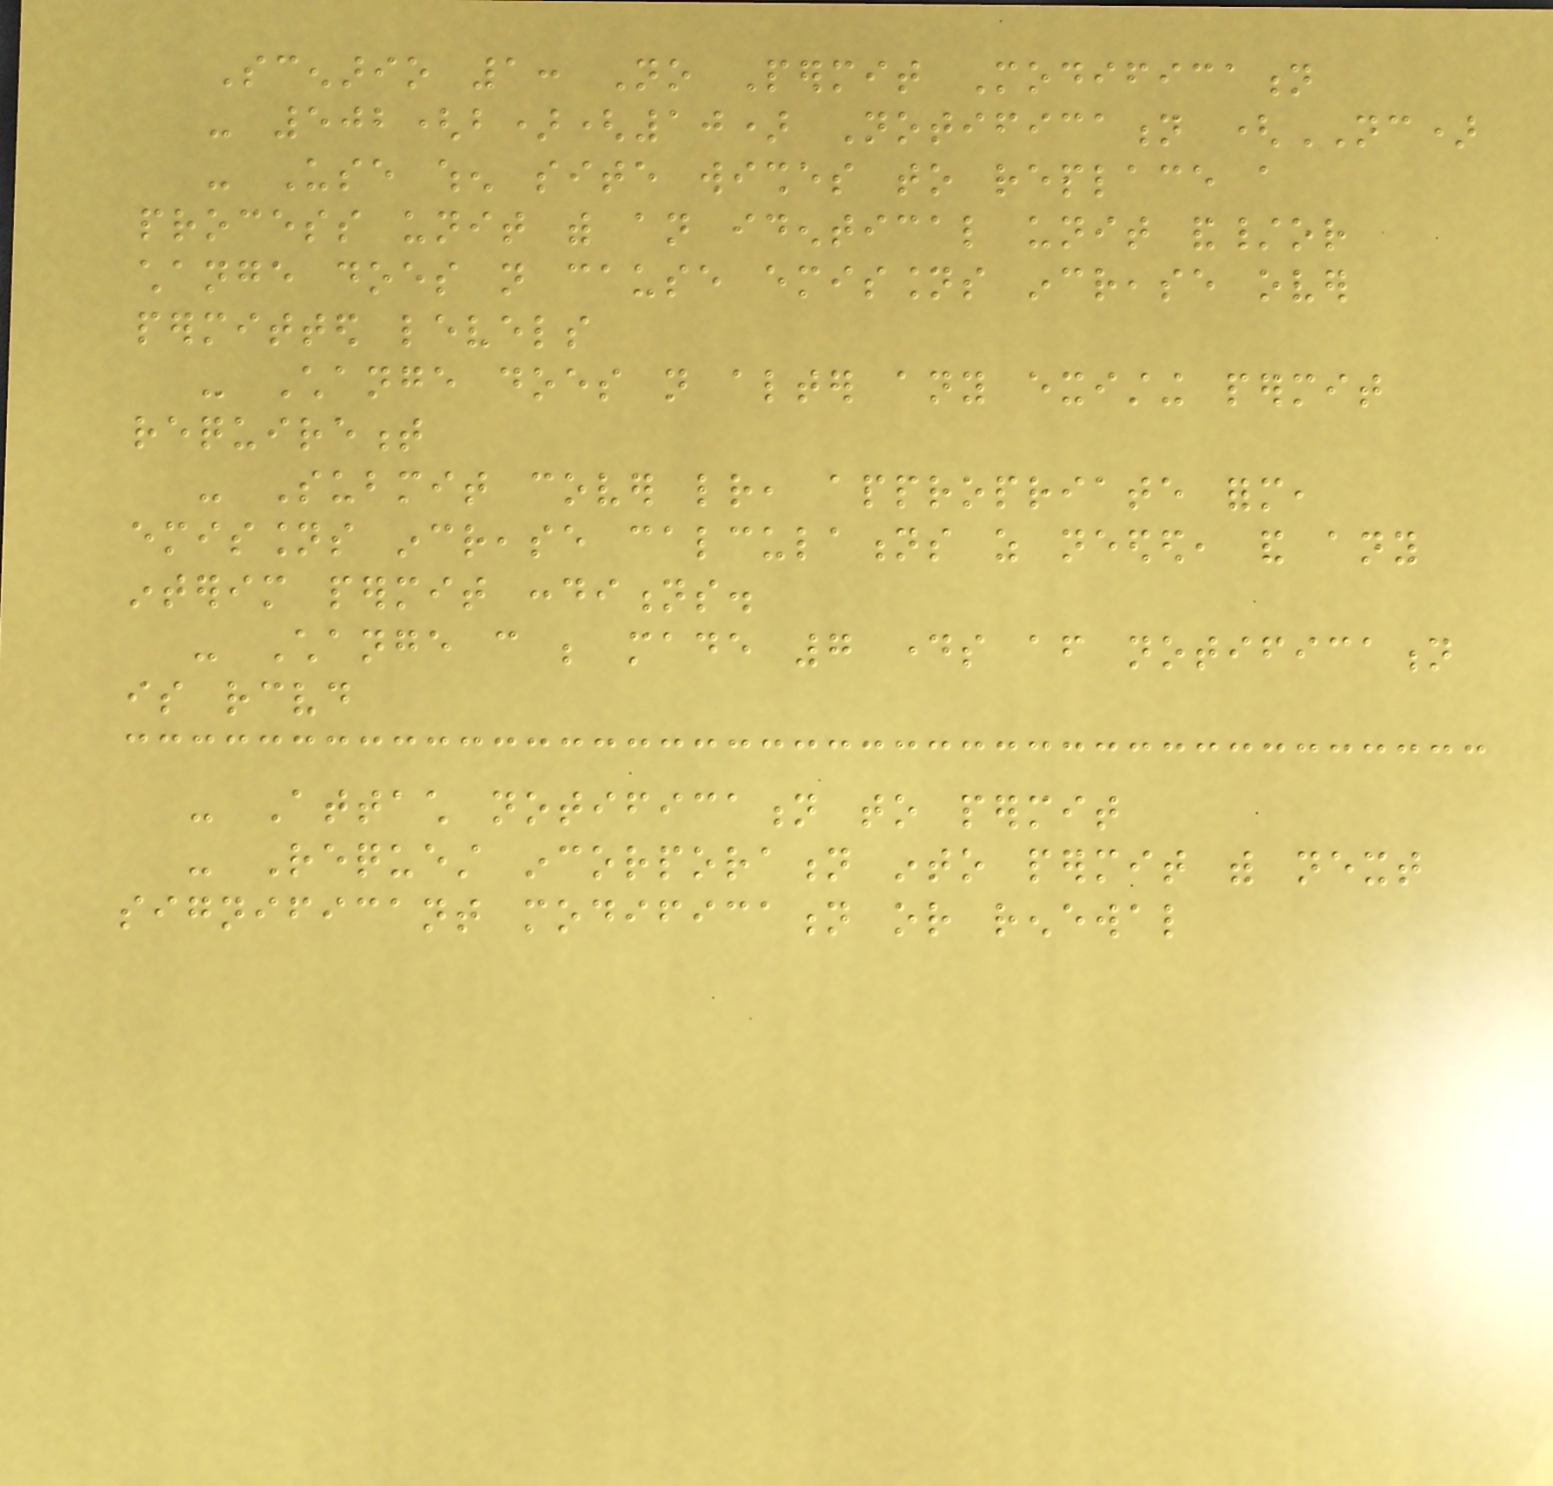Scenario 1: No Permit Modification
- 502(b)(10) Notification (NC)
- Use when site wishes to replace a
process unit with an identical unit and/or
change does not cause emissions increase over
permitted levels
- Change does not alter any existing permit
requirement
- Submit cover letter, appropriate form,
emissions increase calculations as needed, and any
interim permit conditions.
- Change can be made 7 days after notification
is received
- Attach notification to permit
- Request incorporation into permit with next
significant modification or renewal
